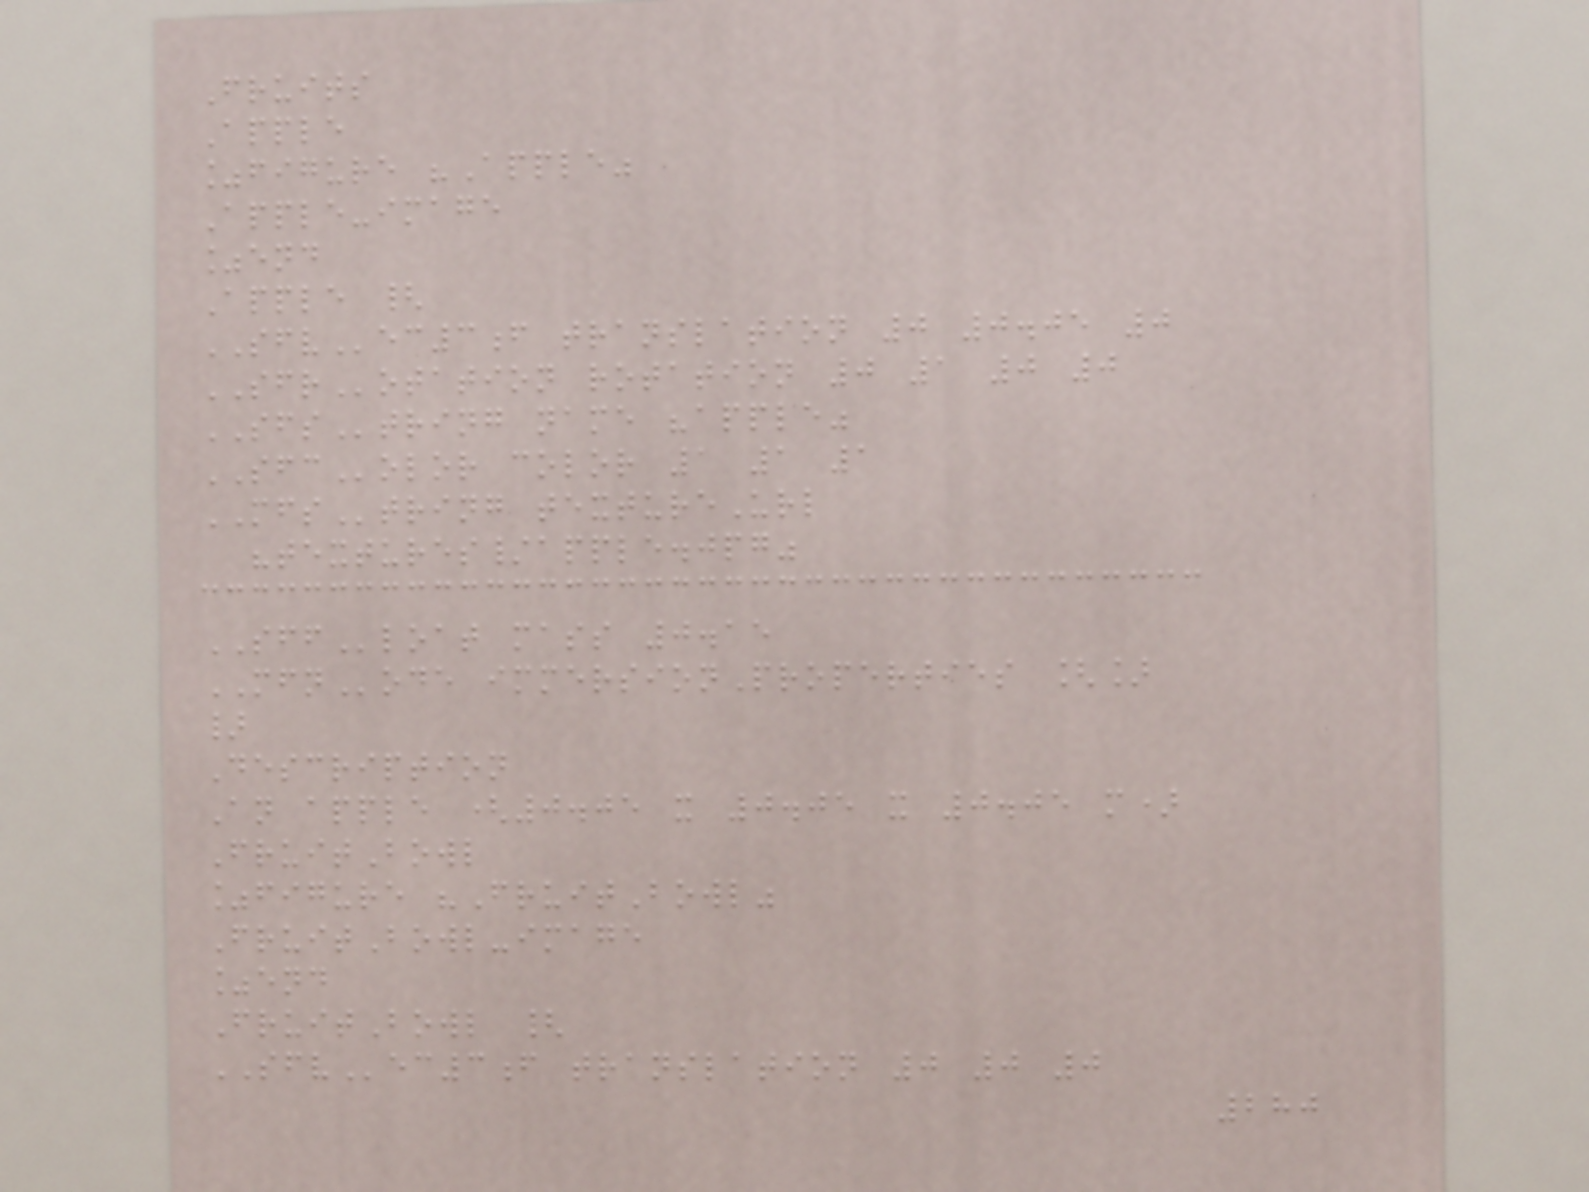Fruits
Apple
%figure "Apple"
Apple-image
%end
Apple {
SFVec3f translation 0 0.05 0
SFRotation rotation 0 1 0 0
SFString name "apple"
SFColor color 1 1 1
MFString textureUrl
"textures/apple.jpg"
SFFloat mass 0.15
MFNode immersionProperties []
}
Description
An apple (0.05 x 0.05 x 0.05 m)
FruitBowl
%figure "FruitBowl"
FruitBowl-image
%end
FruitBowl {
SFVec3f translation 0 0 0
280
